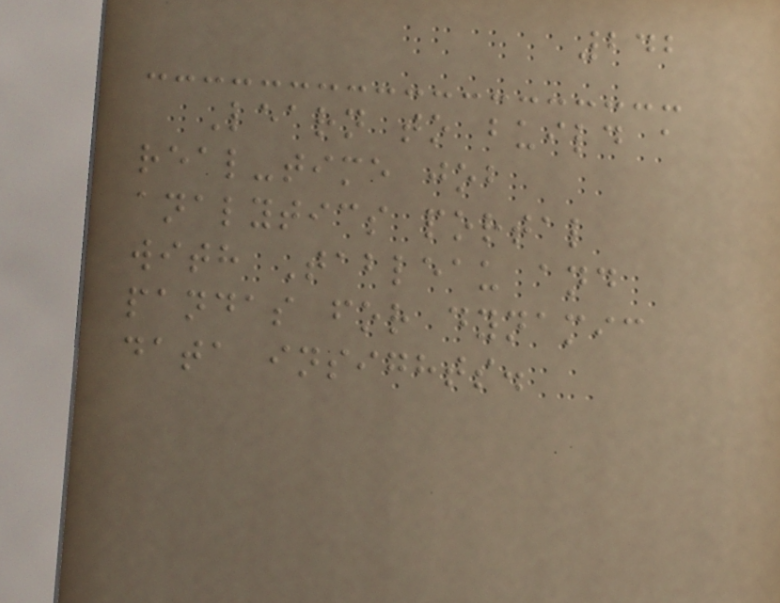242
Learn to build a
real-time job
analytics portal
with Tableau and
pandas for dynamic
data insights.
